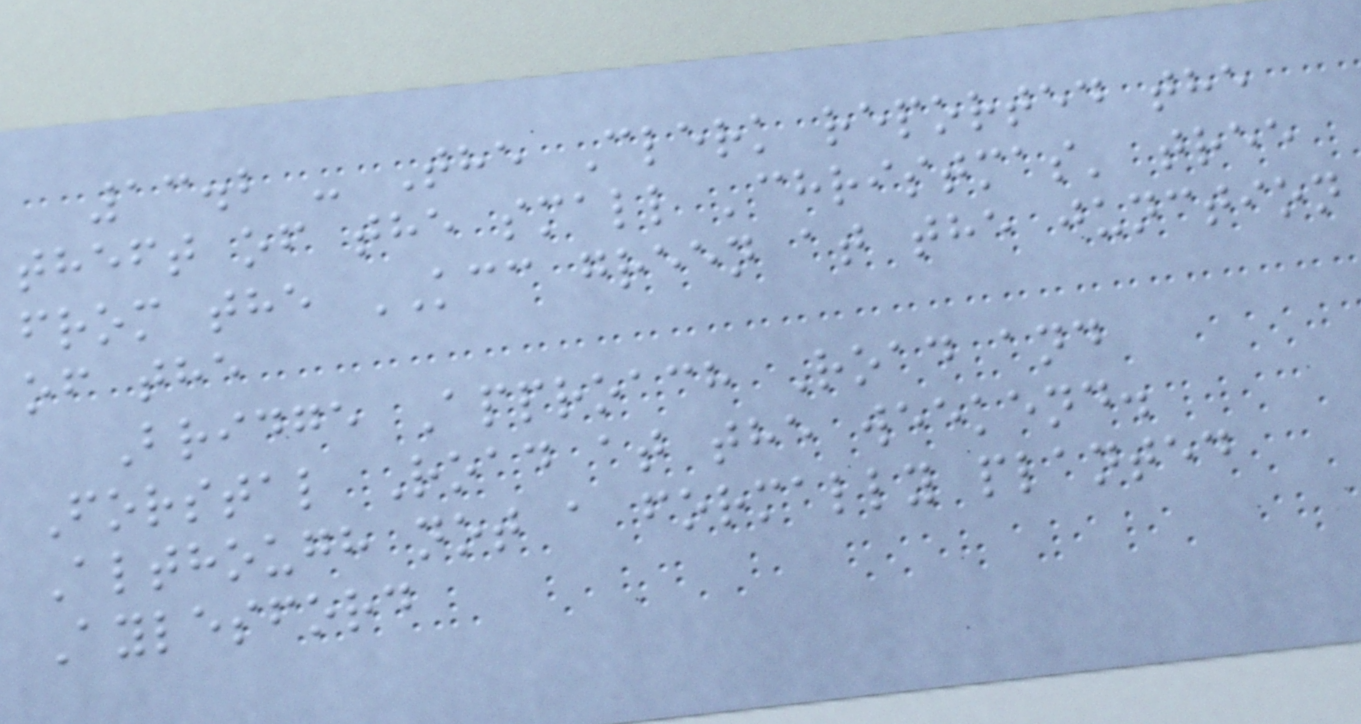13.2 - The Clerk reported the
theft of the small 'christmas' tree
from the KCC green at the junction
of the
Bridge Approach Road and
Forstal Road at the weekend.
Although not a formally planted
Aylesford
